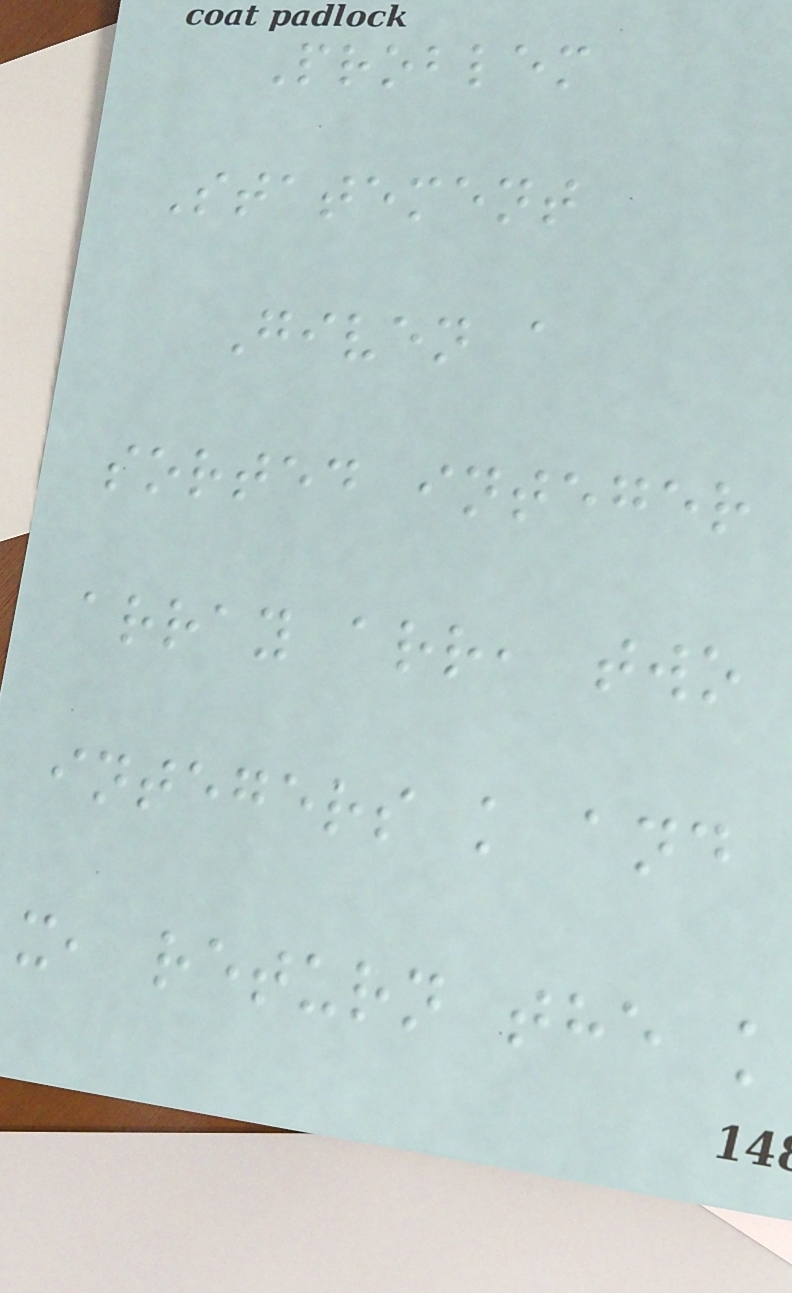Problem
Statement
Given a
sorted integer
array arr, two
integers k and
x, return the k
